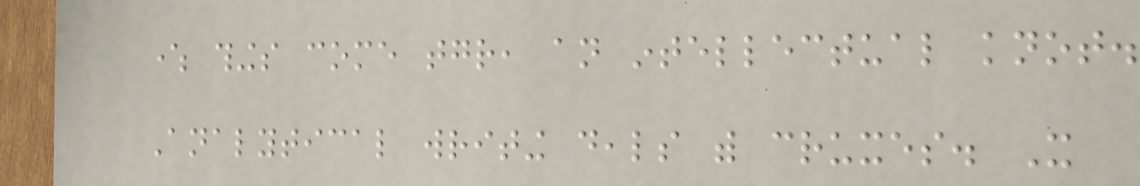where things come together, an intellectual knot.
Analytical writing deals with cruxes. It
